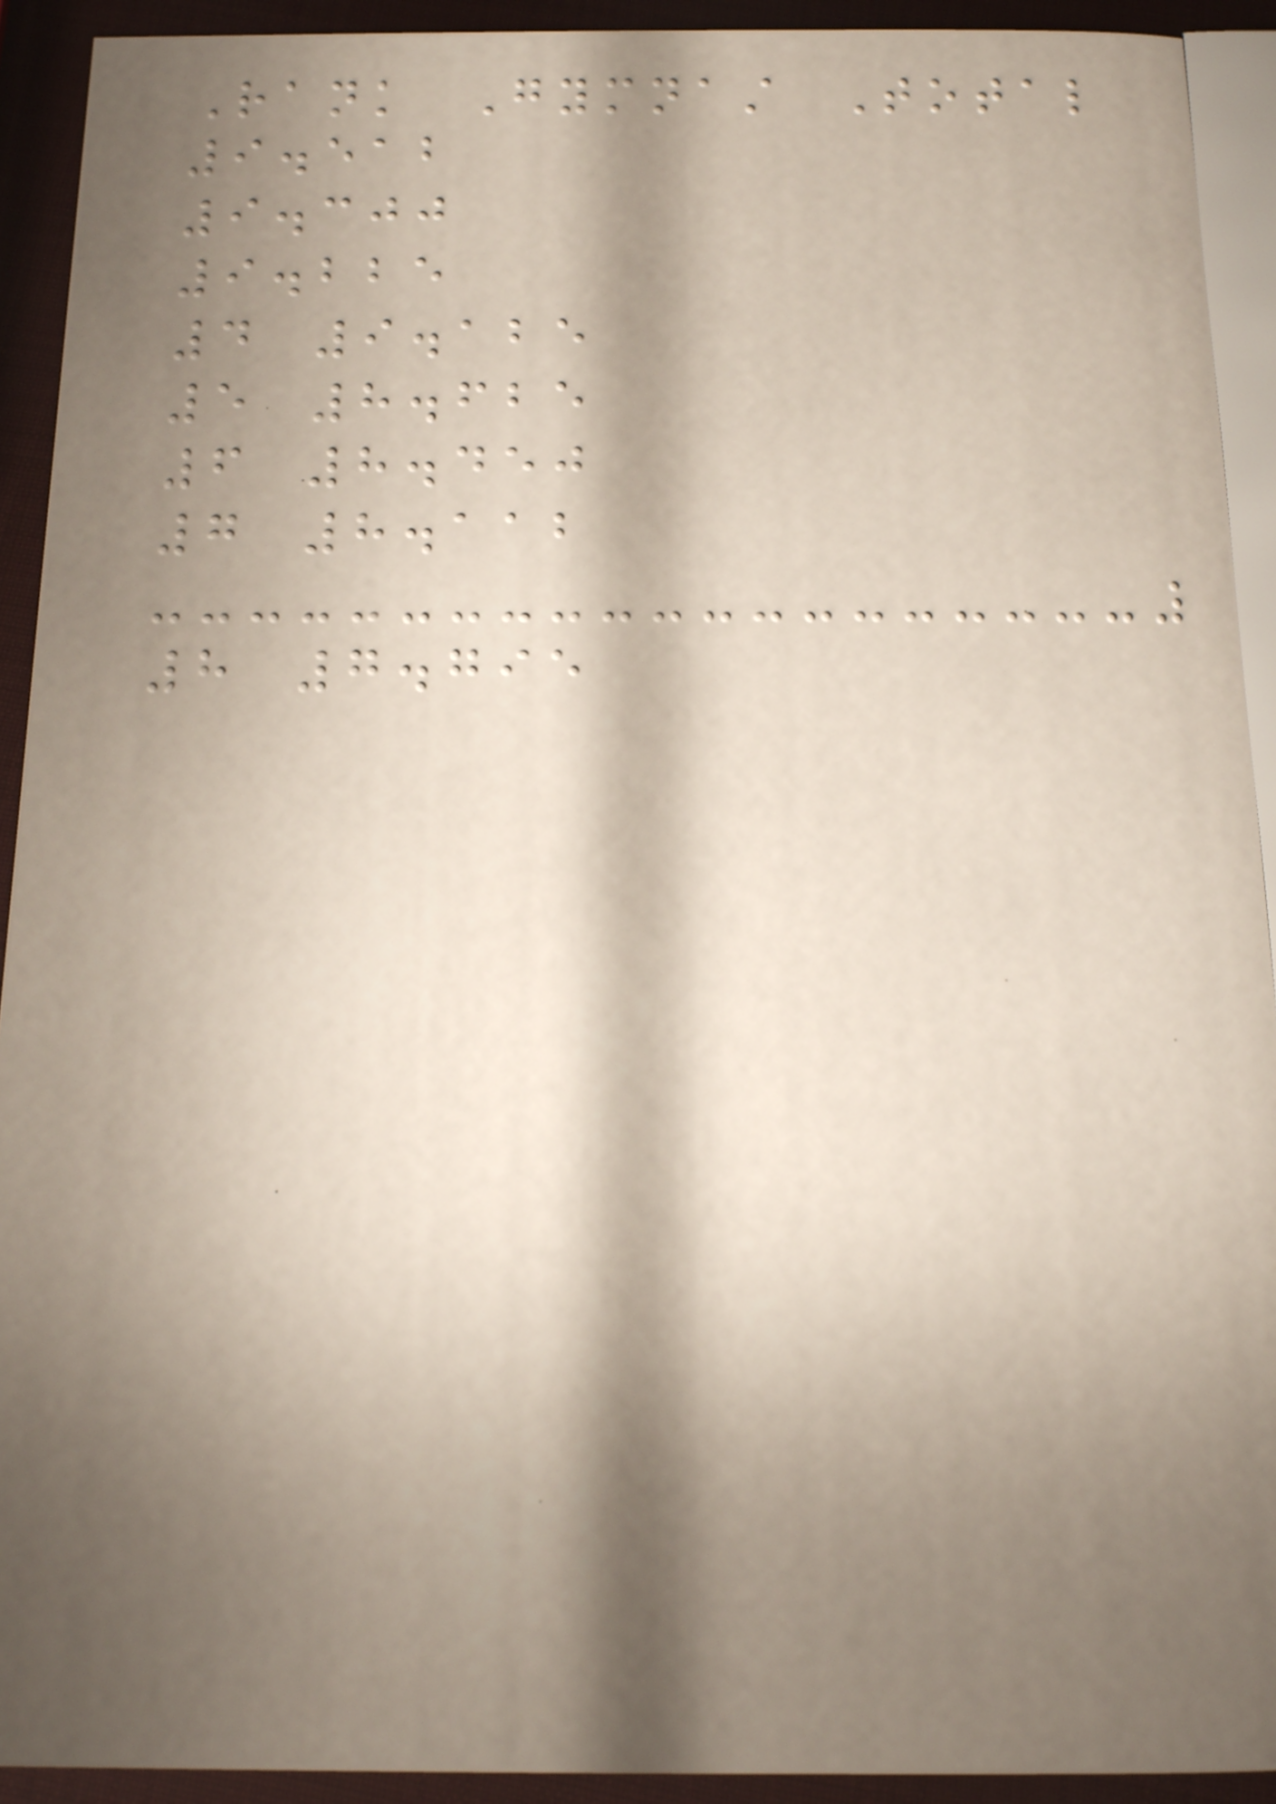Rank Gymnast Total
9.512
9.300
9.225
4 9.125
5 8.625
6 8.450
7 8.112
8 7.795
